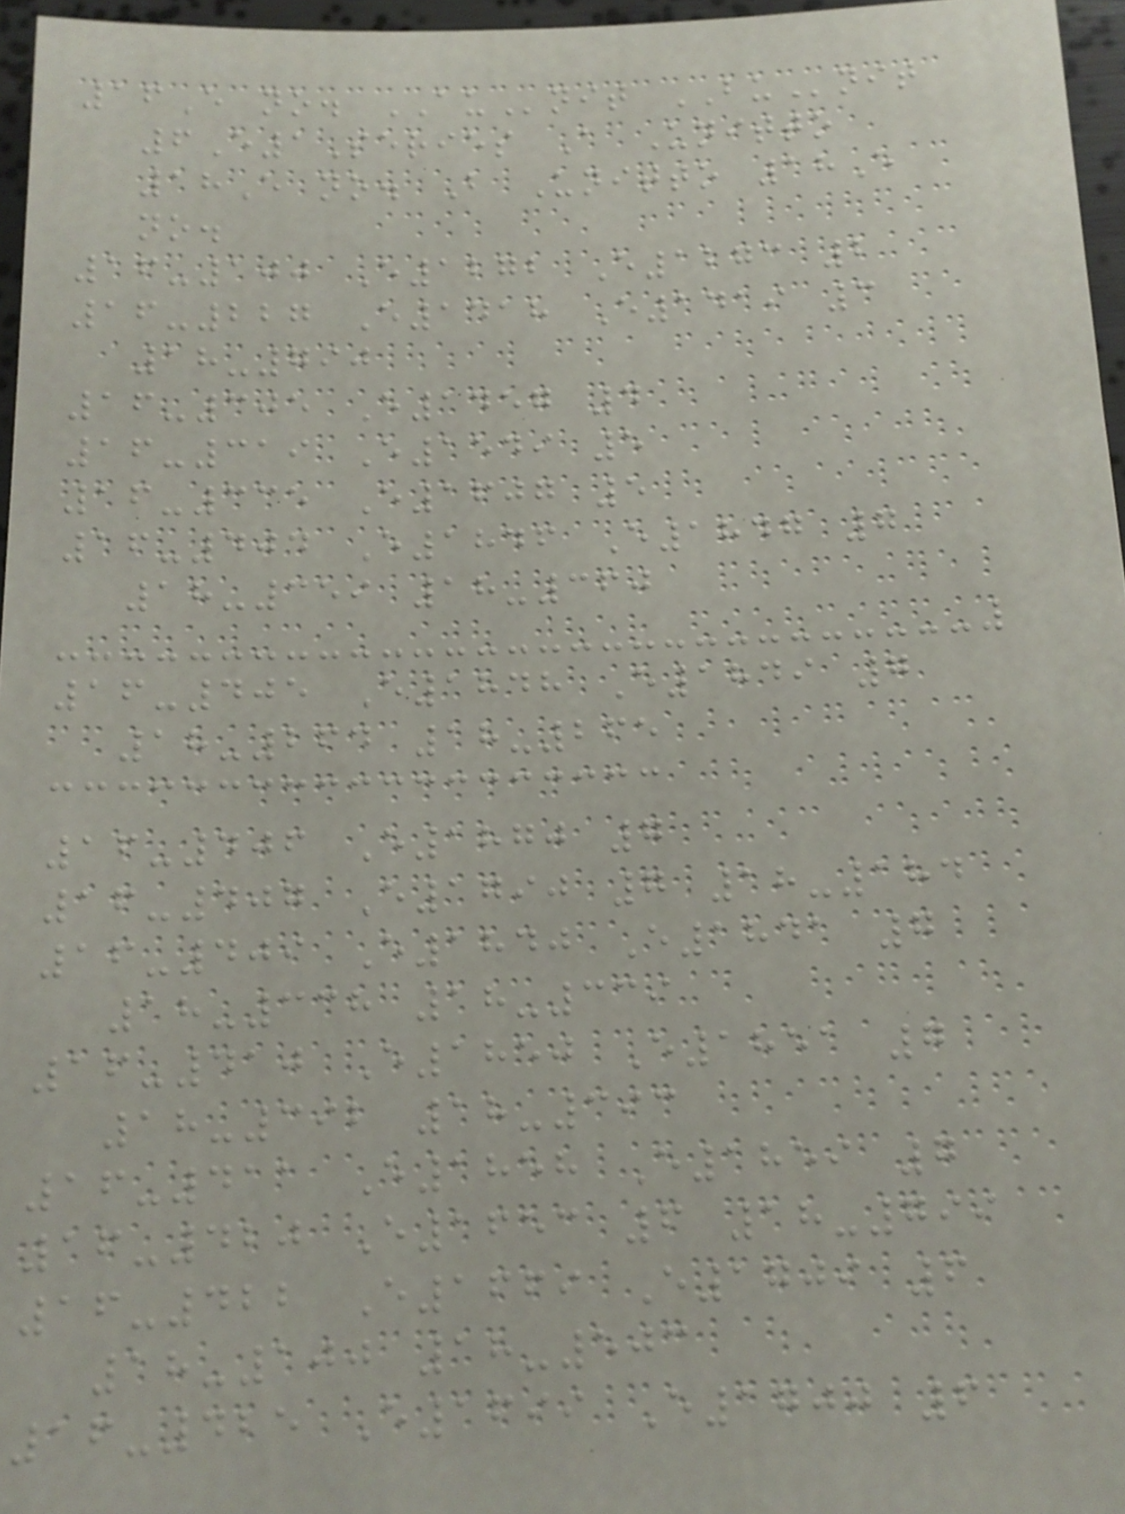16E no. AUnit BUnit
6E1Series A Unitto
18E no. B Unitto 18E
no.
16-100 E1272 E1273 2
16-227 E1418 E1419 3
18-790
16-305 E1457 4
16-319 E1549 5
16-335 E1607 5
16-404 E1846 E1847 7
18-359 18-360
16-405 E1848 E1849 7
18-264 18-265
16-406 E1870 7
16-407 E1790 7 18-184
16-409 E1840 E1841 7
18-338 18-339
16-410 E1850 E1851 7
18-392 18-393
16-411 E1858 E1859 7
16-420 E1653 6 18-799
16-422 E1669 E1709 6
18-100 18-503
16-425 E1699 E1700 6
